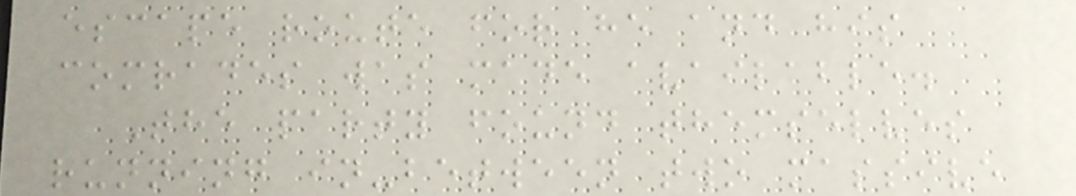escape route for he and his
comrades was made available.
The party found themselves
running in-between two massive
